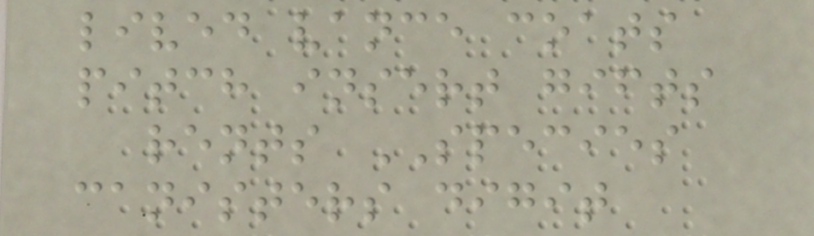lived vance coats
pitch insert gifts
rents SPECIES
canisters digit
